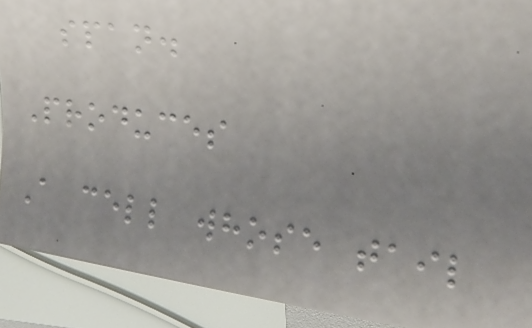span.
Produces
A cell whose tail
